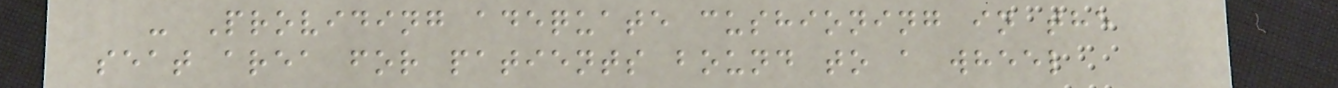- Providing adequate cushioning in the
seat area for patients bound to a wheel
